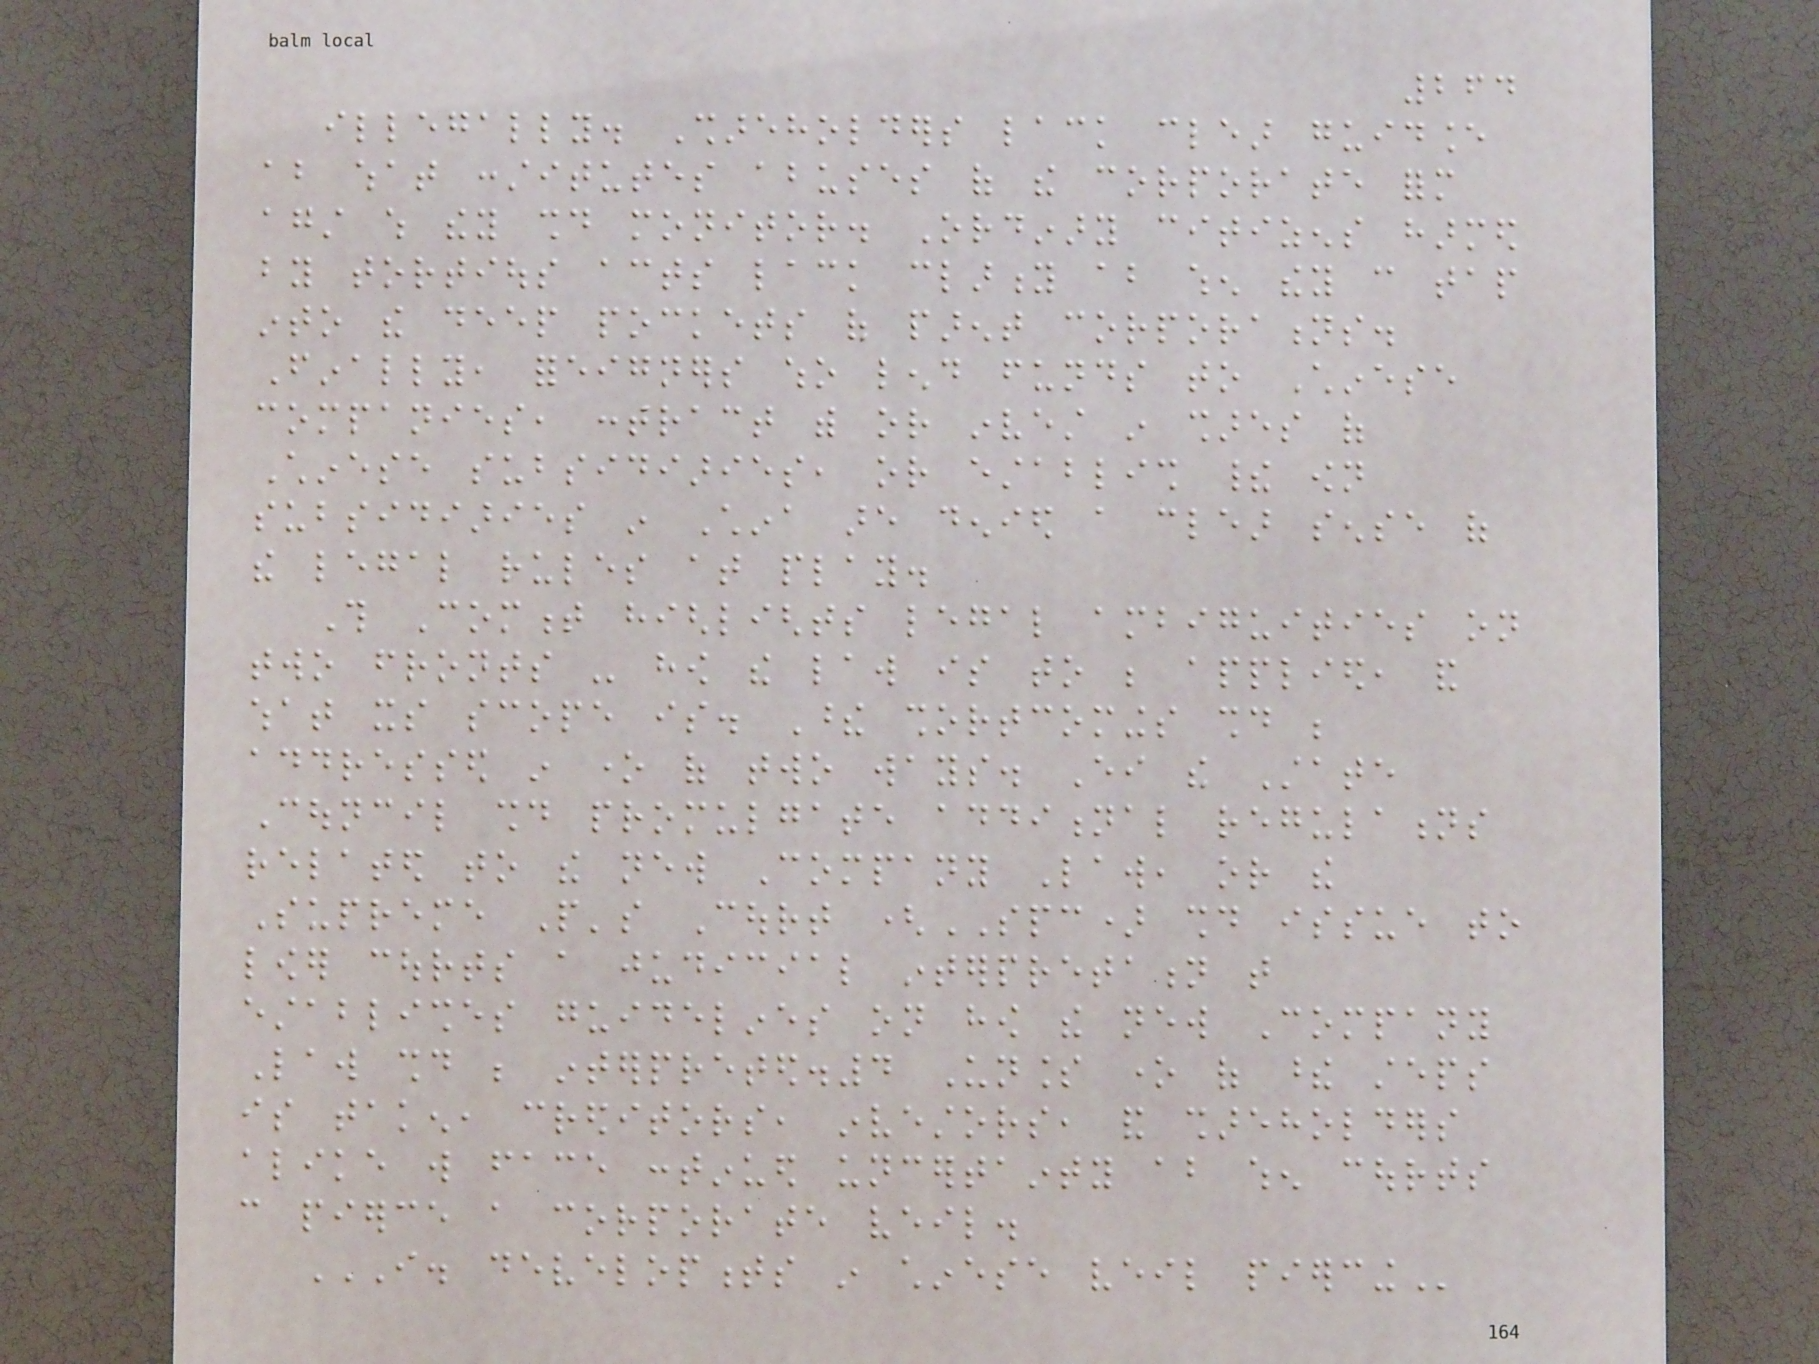264
illegally. Shareholders lack clear guidance
about what constitutes abuses of the corporate form
against which they should monitor. Ordinary citizens harmed
by tortious acts lack clarity about when they can tap
into the deep pockets of parent corporations.
Finally, foreigners who lend funds to Chinese
companies, contract with or invest in shares of
Chinese subsidiaries, or establish their own
subsidiaries in China are denied a clear sense of
the legal rules at play.
This Comment highlights legal ambiguities on
two fronts - how the law is to be applied, and
what its scope is. These shortcomings should be
addressed in one of two ways. Either the State
Council should promulgate additional regulations
related to the new Company Law, or the
Supreme People's Court (SPC) should issue to
lower courts a judicial interpretation that
establishes guidelines on how the new Company
Law should be interpreted.4 Unless one of these steps
is taken, creditors, investors, and shareholders
alike will face continued uncertainty about when courts
can pierce a corporate veil.
I. DEVELOPMENTS IN CHINESE VEIL PIERCING
